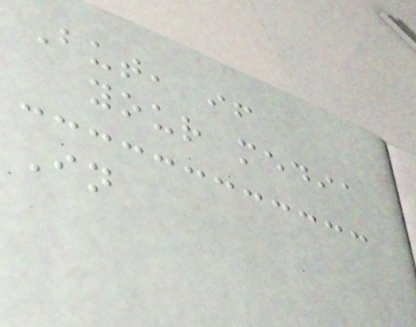But, if
your media
In
